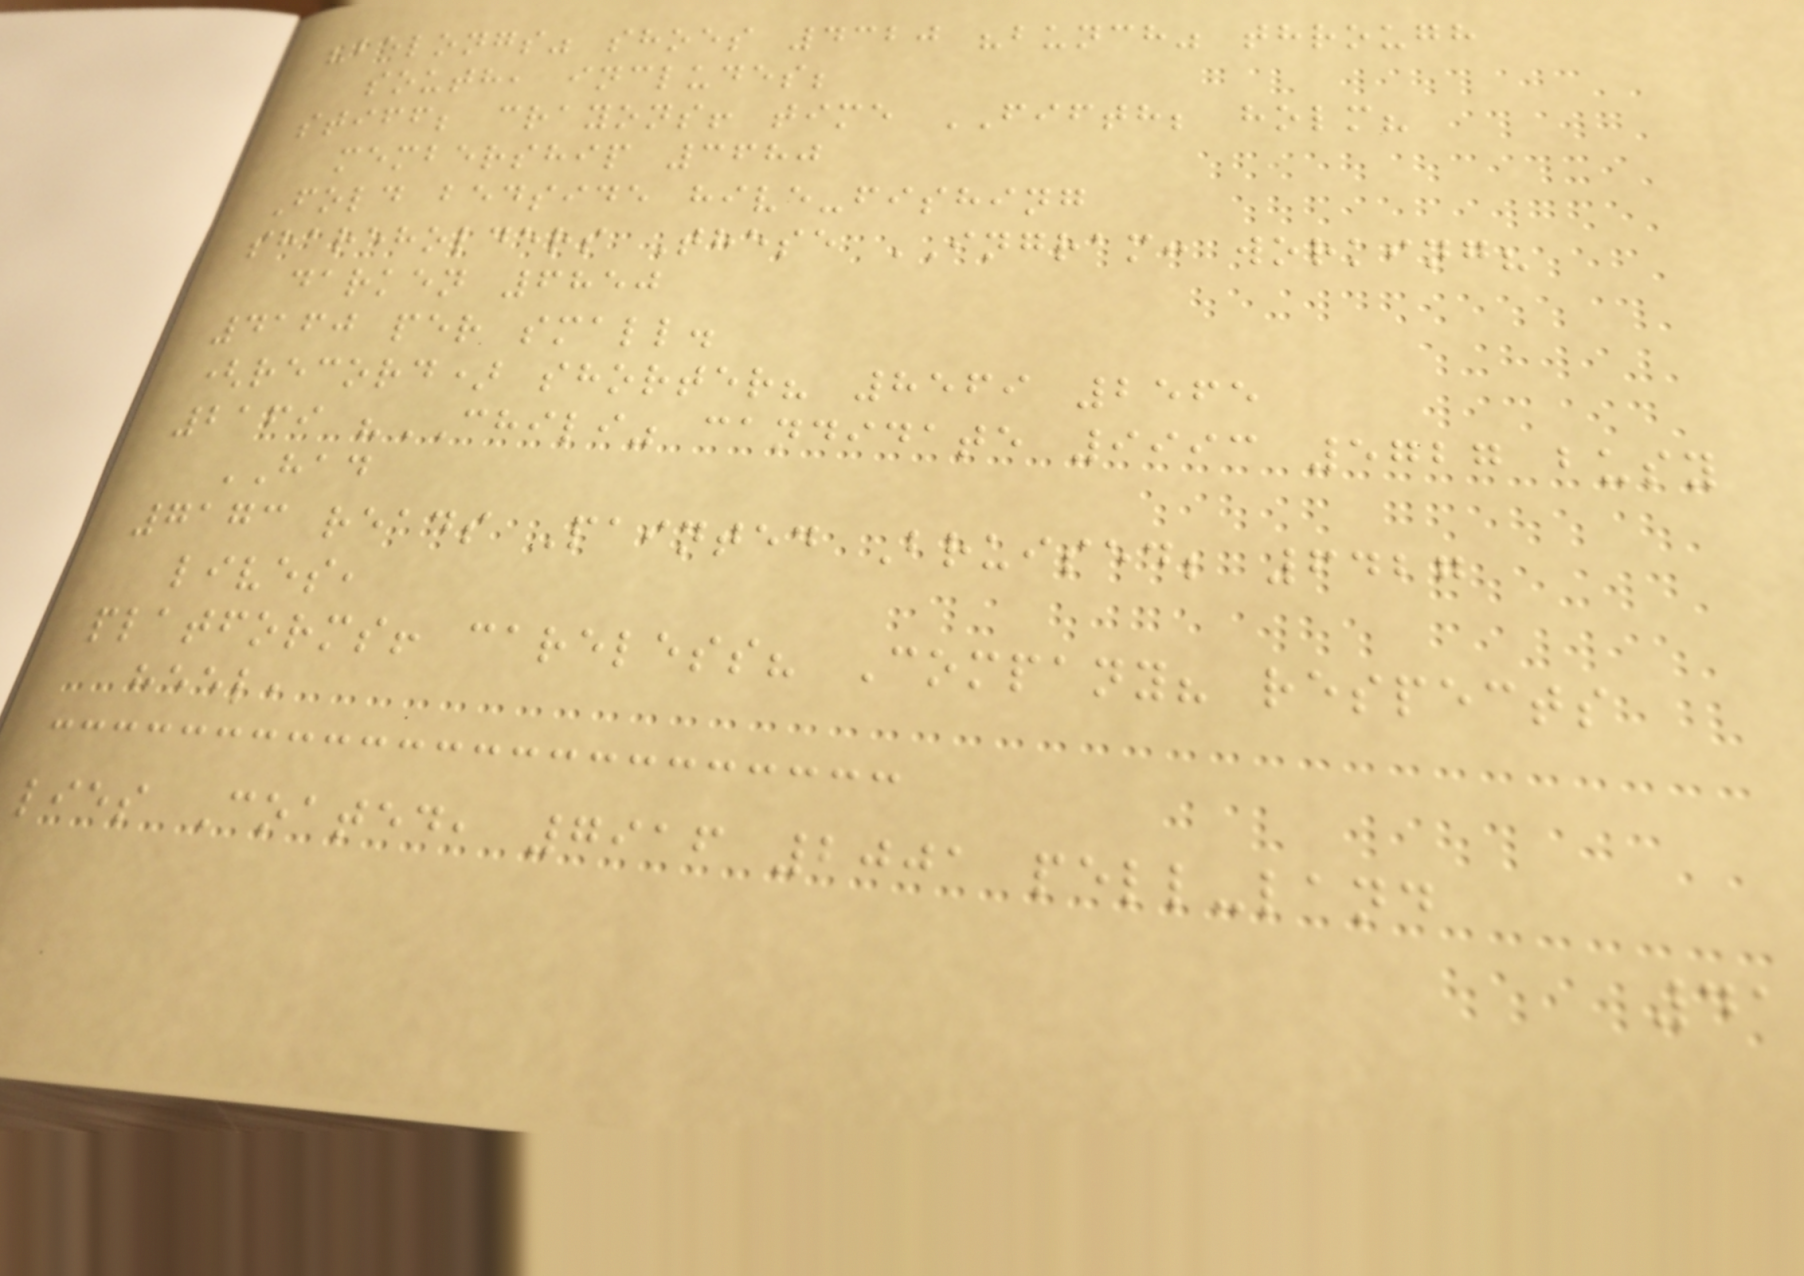"belongs" shoes 4320 "bunch" through
south, includes;
stiff; crayons! time FIFTH; holm?
membership 3680
Fold bedside hive-fishing
shareholders These INGRAM: working?
darken 6850
4160 per small.
(record) shorter? 8569 2565
2169 "CHILI" candidate 9993 5727 busy
HAD
7173 reads Painted Bruised; 6427
lives,
platforms! careless? Company? respects
heel,
lies Coated, 7916 2001 pell-land
41
